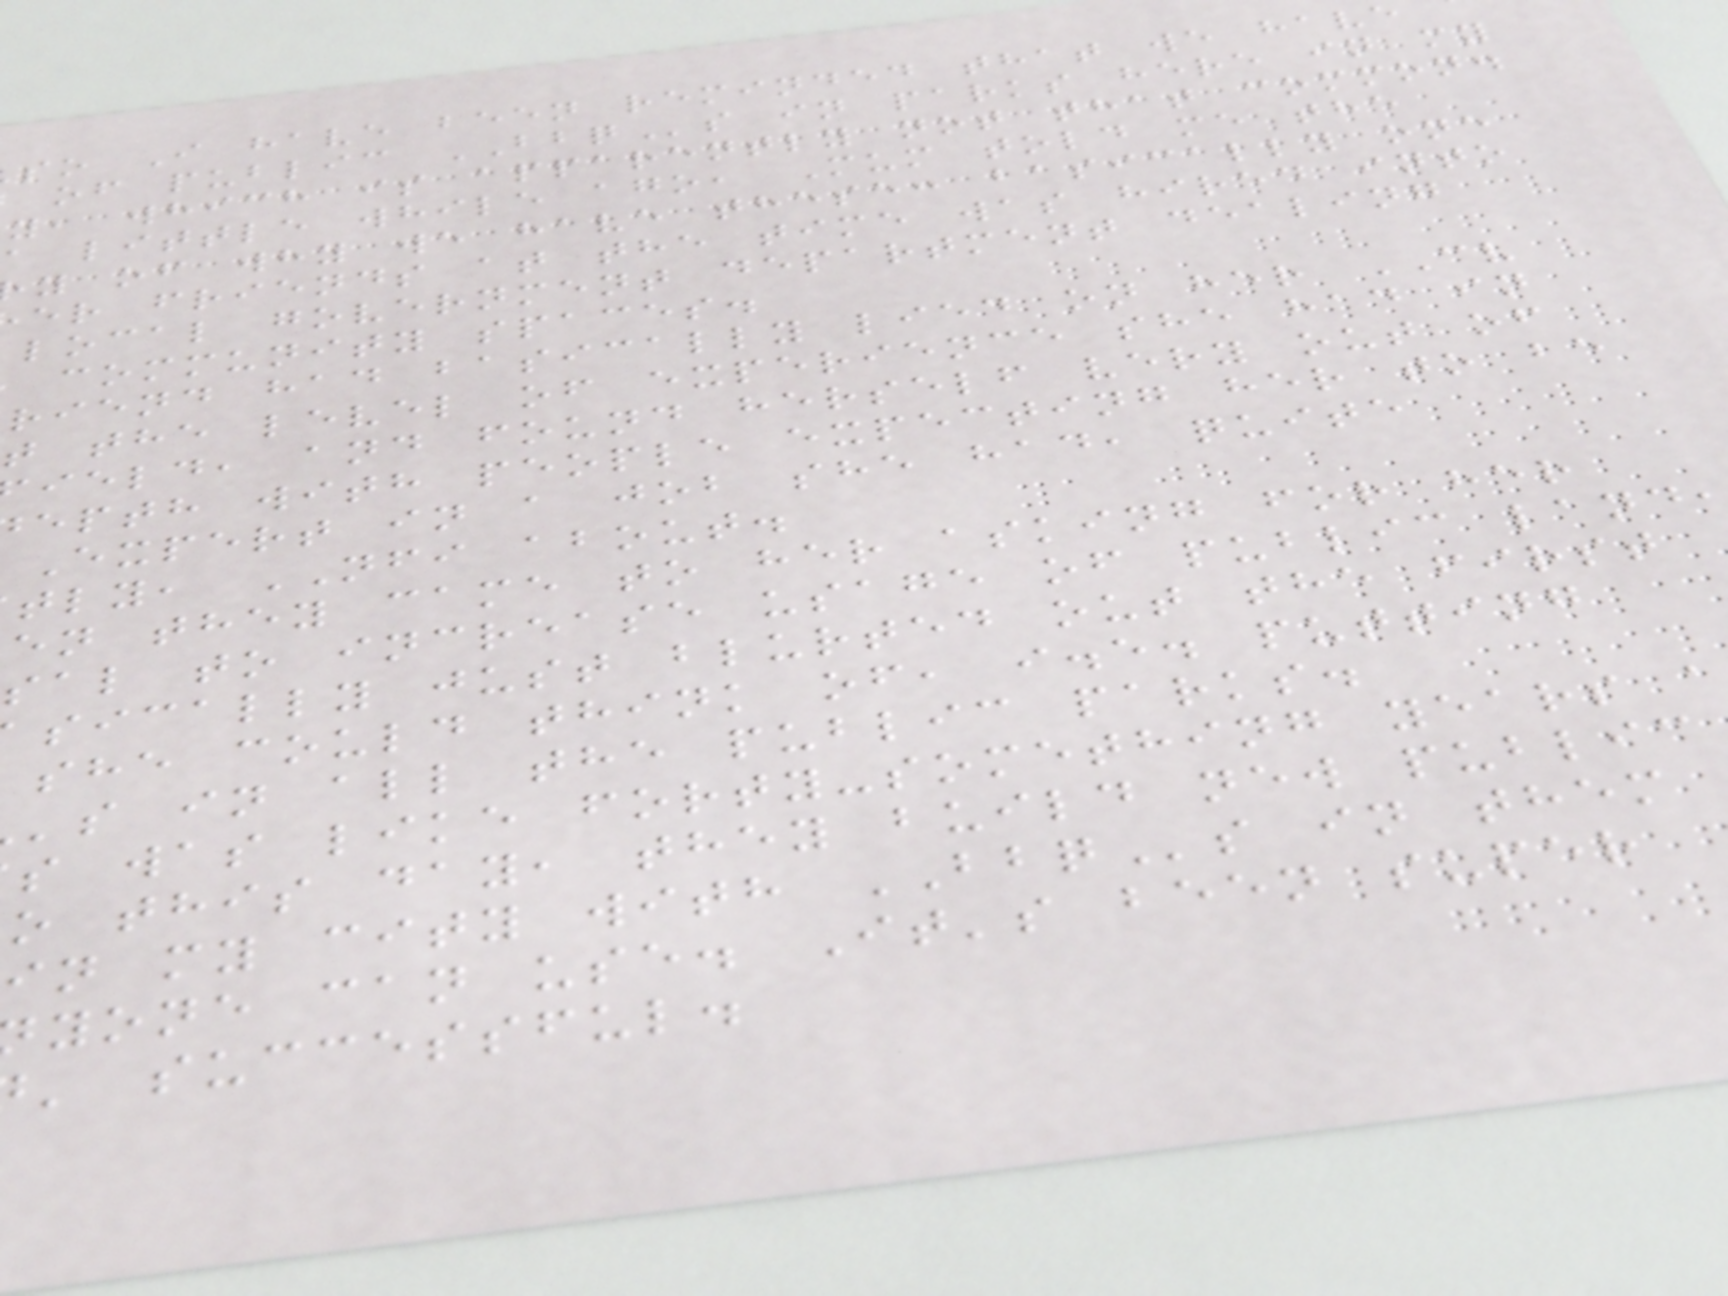so I have been reminded that we have
of public BBQs in parks here in my
y, which is apparently not that common.
a little while ago, Mum told me the
y of why we have these: basically one
er friends at the time was hired into
local government department dealing
community spaces.
riend had basically lied on her CV
t the level of experience she had in
ield, and found herself very out of
epth with people expecting her to be
Expert in a job she had, quite
tly, NFI about.
en they came to her asking for her
sal to increase usage of public land
sically just blurted out the first
she could think of, i.e. putting
s in all the public parks.
s was like forty-something years a
o this day, they build new public
in my city with BBQs in them
yone can use. It's been super
' successful.
